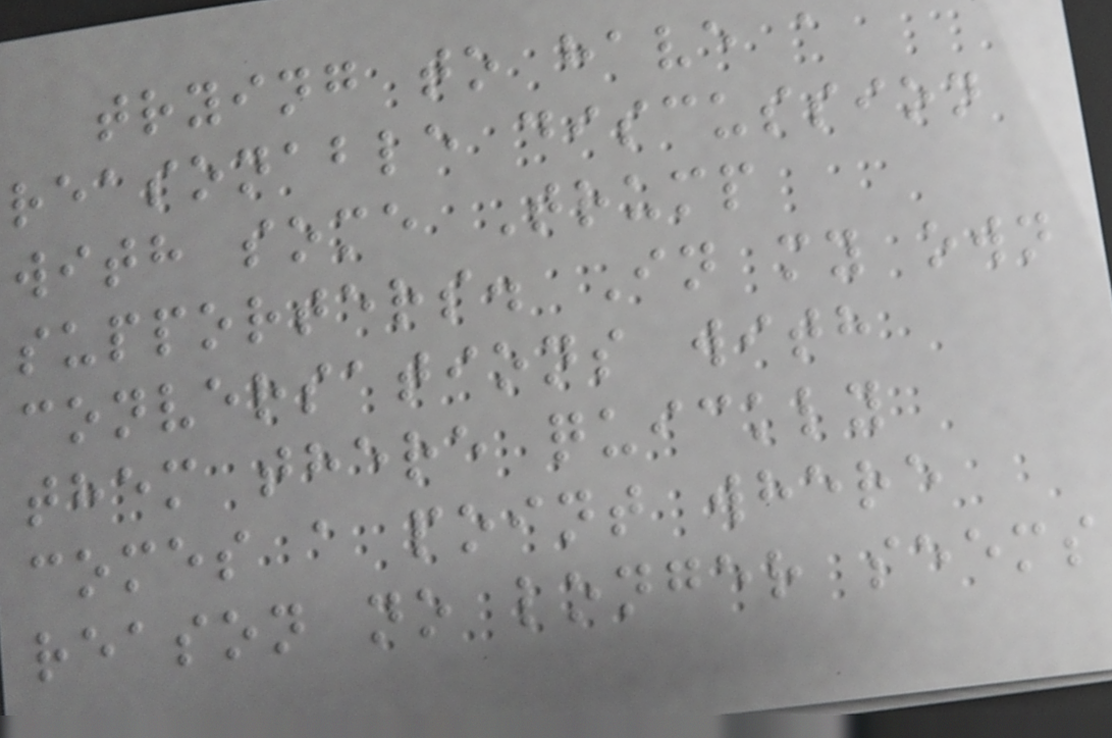trying to have a
reasonable discussion
with some Trump
supporters. In my own
conversations with
them there quickly
comes a point where
reason no longer seems
